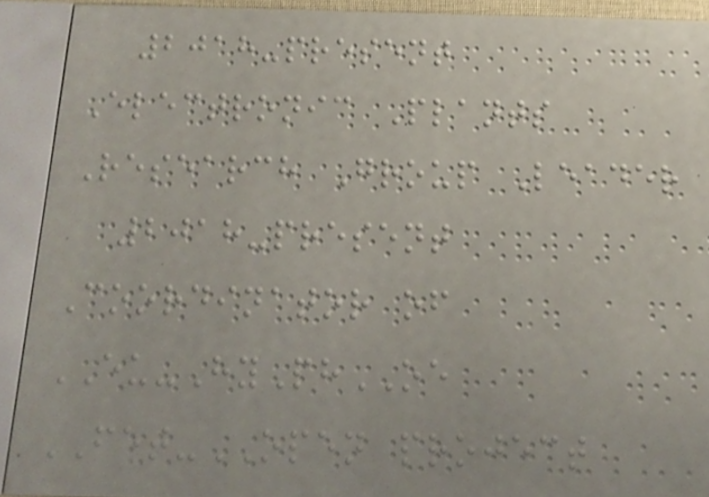2018-present
Electronic Plants
Research Group Leader
2018-present
Coordinator of
EU-HyPhOE
FET-OPEN project
